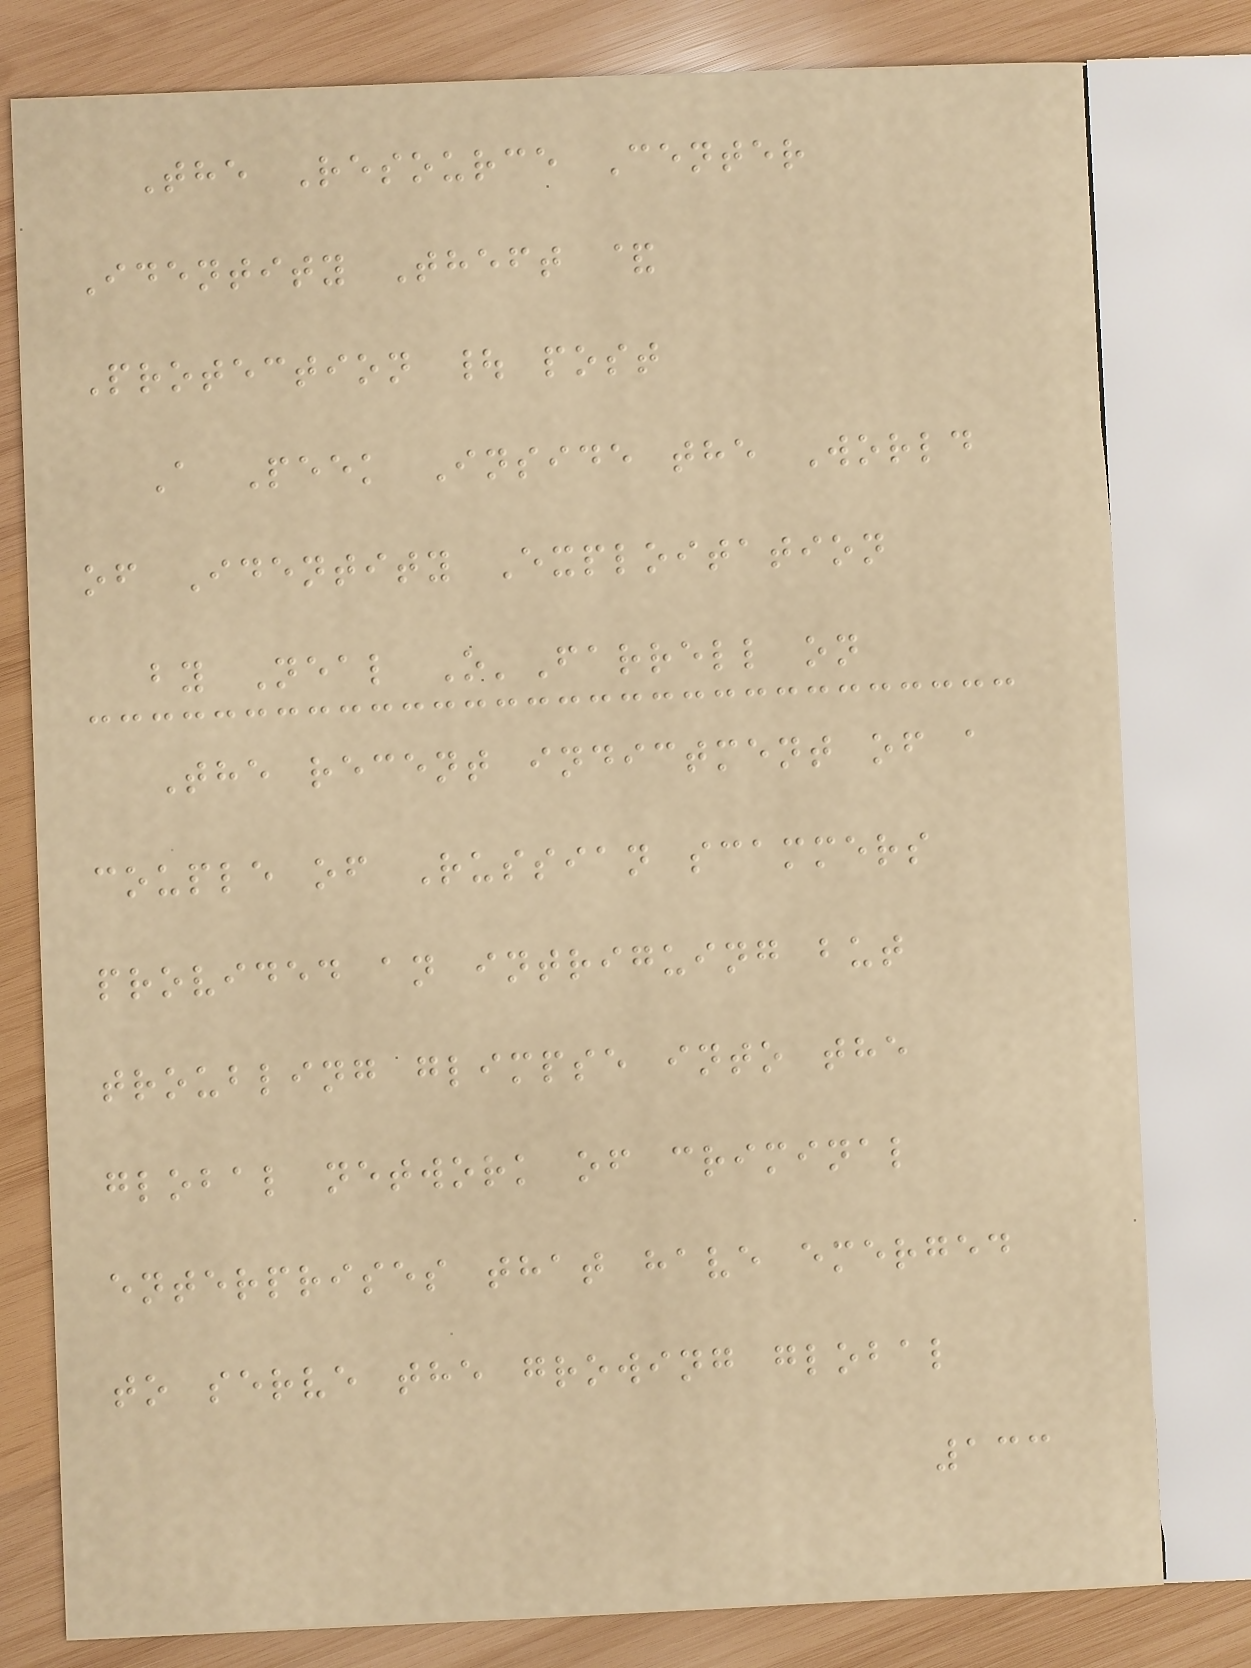The Resource Center
Identity Theft &
Protection | post
A Peek Inside the World
of Identity Exploitation
by Neal O'Farrell on
The recent indictment of a
couple of Russian scammers
provided an intriguing but
troubling glimpse into the
global network of criminal
enterprises that have emerged
to serve the growing global
133
